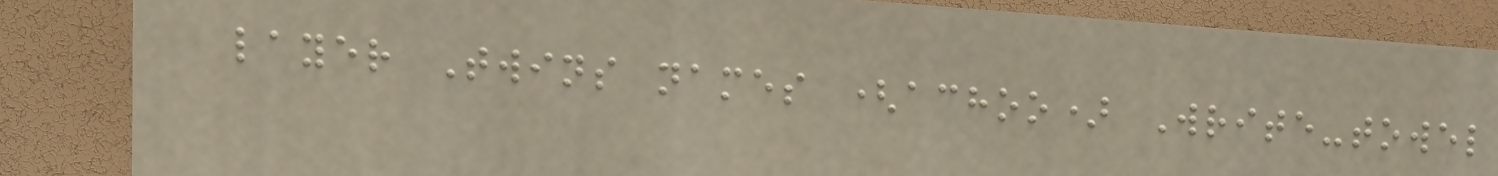layer Twins names (achoo) Write-towel
